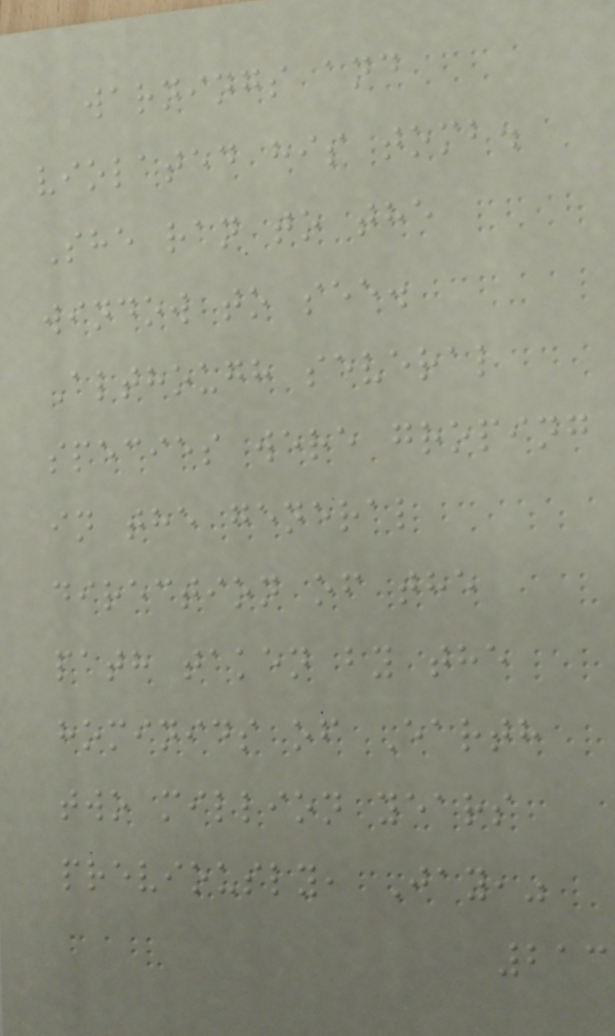warnings and
violated his tomb.
She ran to the
window to see.
Although several
species were groping
in the general
direction of the
path taken by the
hominids of Earth
two million years
previously, Jay,"
213
